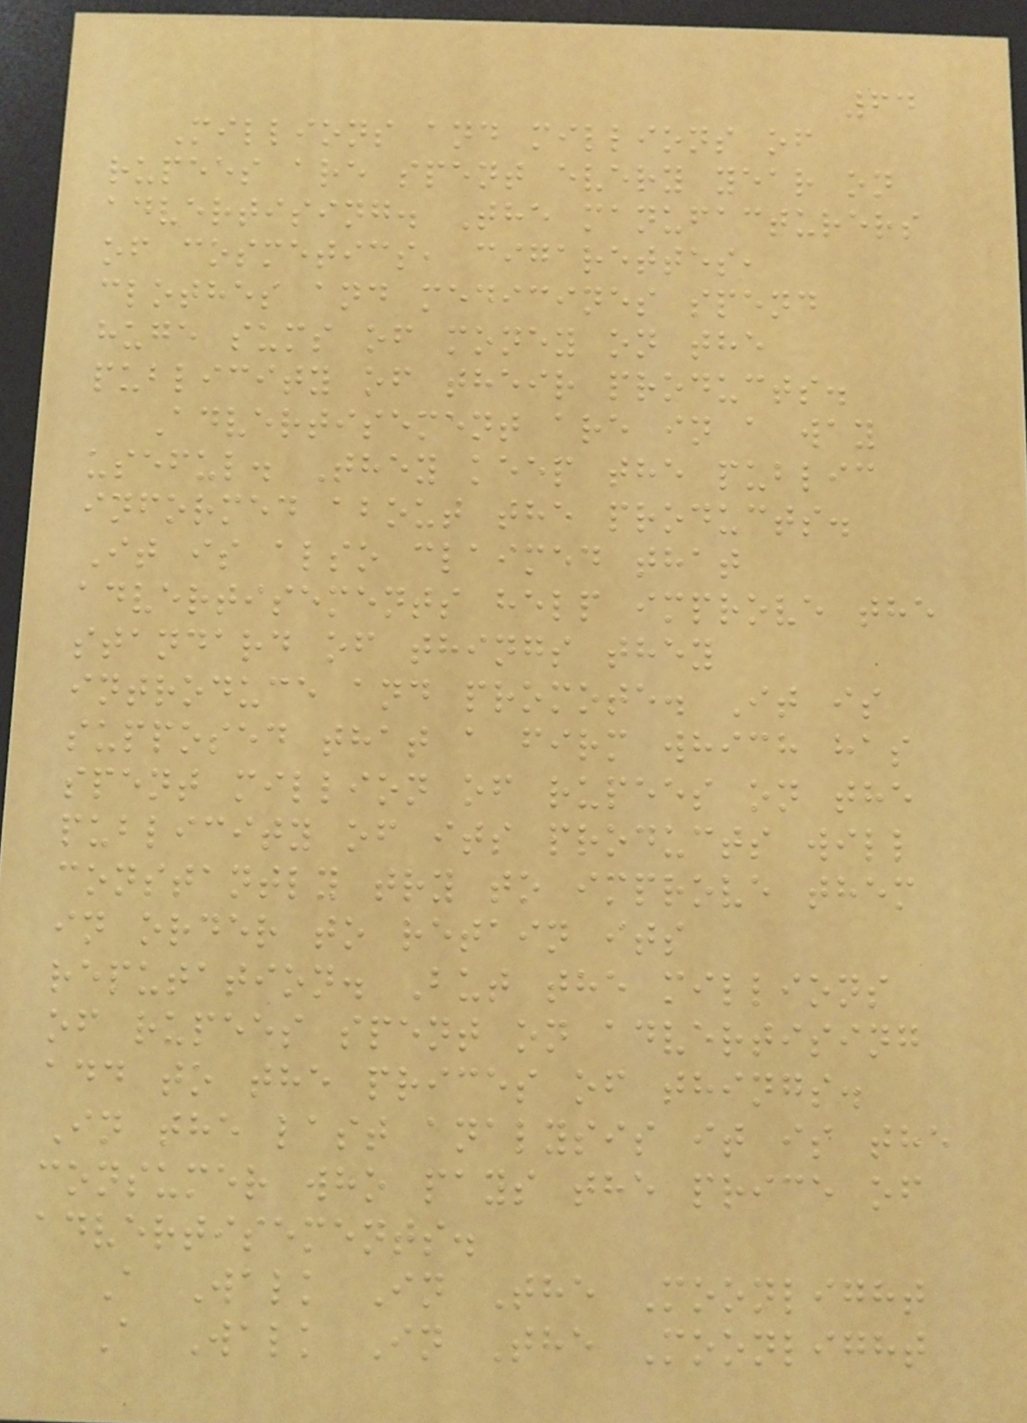64
Millions and millions of
rupees are spent every year on
advertising. The manufacturers
of cosmetics, cigarettes,
clothes and medicines spend
huge sums of money on the
publicity of their products.
Advertisement are in a way
useful. They keep the public
informed about the products.
It is also claimed that
advertisements help improve the
standard of things they
introduce and promote. It is
supposed that a firm which has
spent million of rupees on the
publicity of its products will
constantly try to improve them
in order to retain its
reputation. But the millions
of rupees spent on advertising
add to the prices of things.
In the last analysis it is the
consumer who pays the price of
advertisements.
A Walk In The Moonlight
A Walk In The Moonlight
